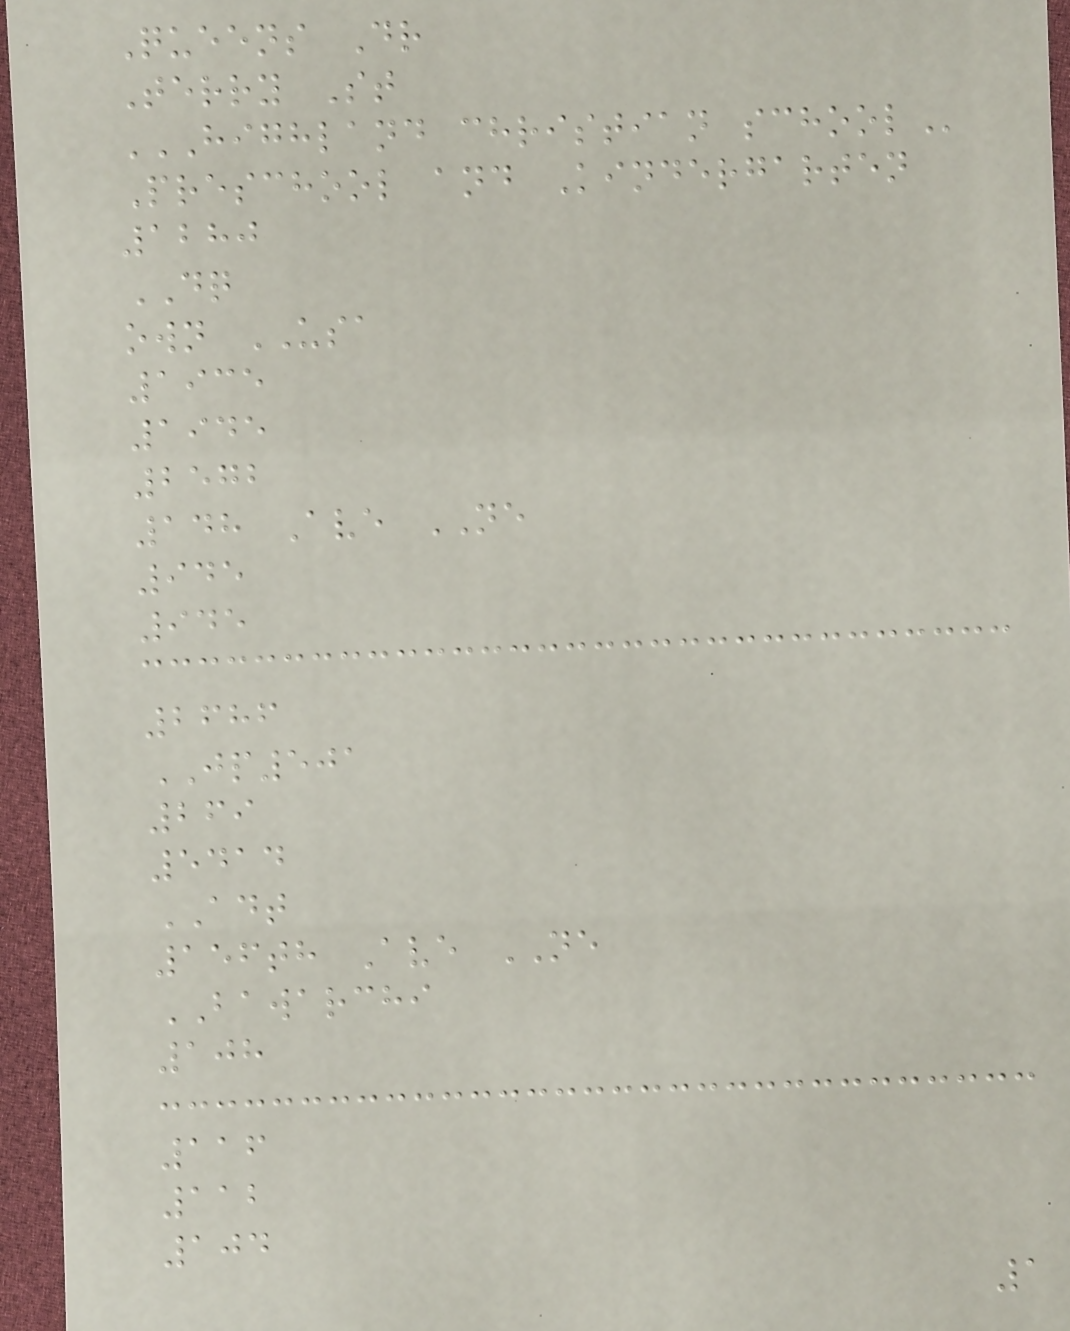Queens Dr
Terry St
HIGHLAND CHRISTIAN SCHOOL
Preschool and Kindergarten
1280
DQ
own USA
1935
1945
2572
148 Ave NE
945
945
2686
JP501
269
5414
ADT
156th Ave NE
BAWARCHI
108
116
112
104
1
